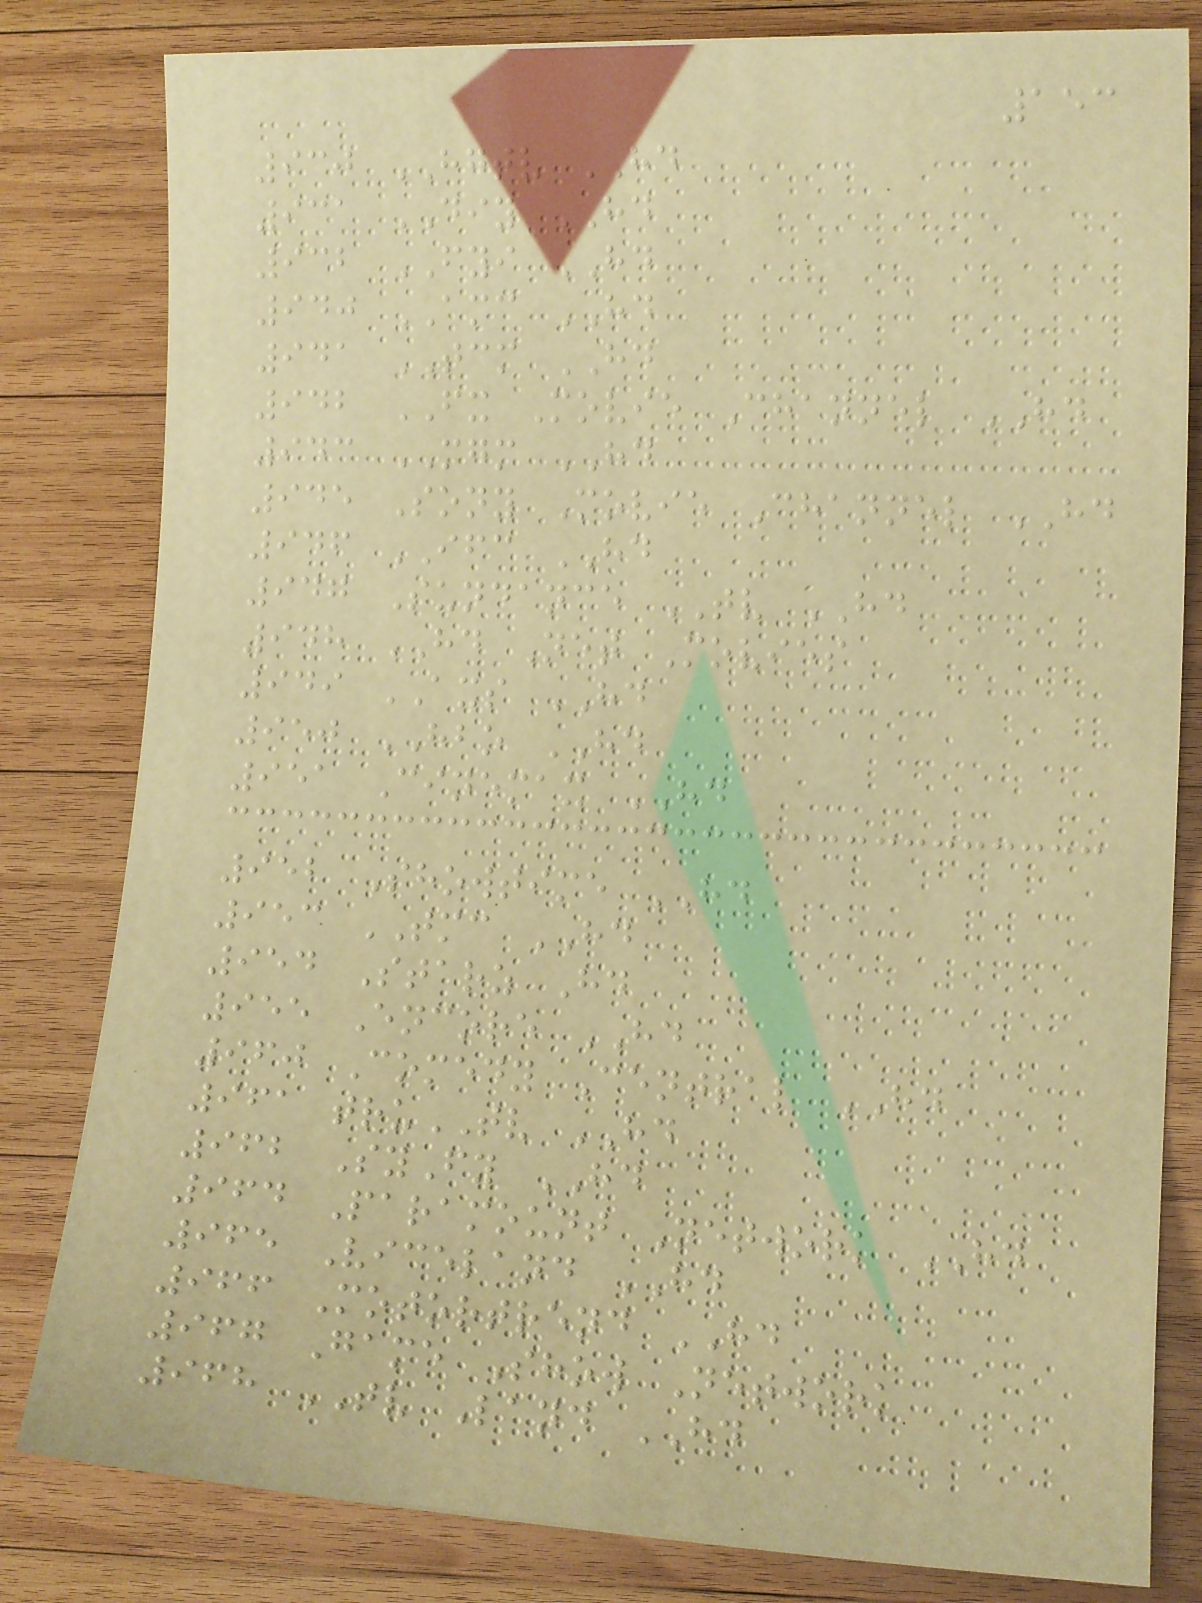153
930 HGTV HD
931 DIY HD
932 FYI HD
940 AMC HD
941 TCM HD
942 FX Movie Channel HD
943 MGM HD
945 Sony Movie Channel HD
946 IFC HD
947 Sundance TV HD
948 HD Net Movies
949 AXS HD
950 HBO HD
951 Cinemax HD
952 Showtime HD
953 TMC HD
954 Starz Hd
955 Encore HD
960 Comedy Central HD
961 truTV HD
962 SyFy HD
964 Paramount Network HD
965 Viceland HD
966 Motortrend HD
967 Game Show Network
968 TV Land HD
